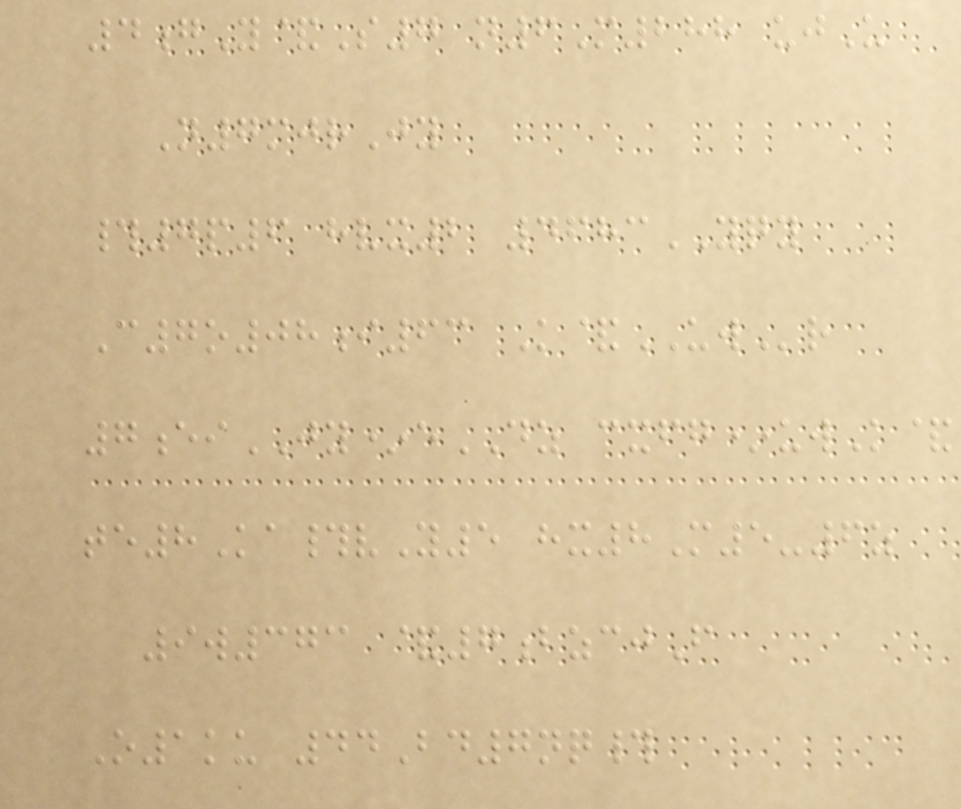4gY&S7 n6M288 ujU
N7mjrJy
#7p6 hvx2 4683YQY
C7o08i63 K&UWr
7eiJY*eDZ cxfg*uwK&
te8Ka#vY5 hx8M5-6z
9w373 &7bzcjF
O1ku 44Bd7nq#
